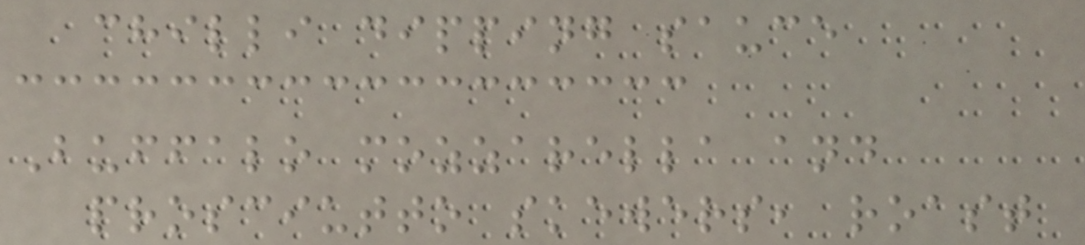chilli dipping sauce
Buffalo mozzarella and
prosciutto skewers, roast
